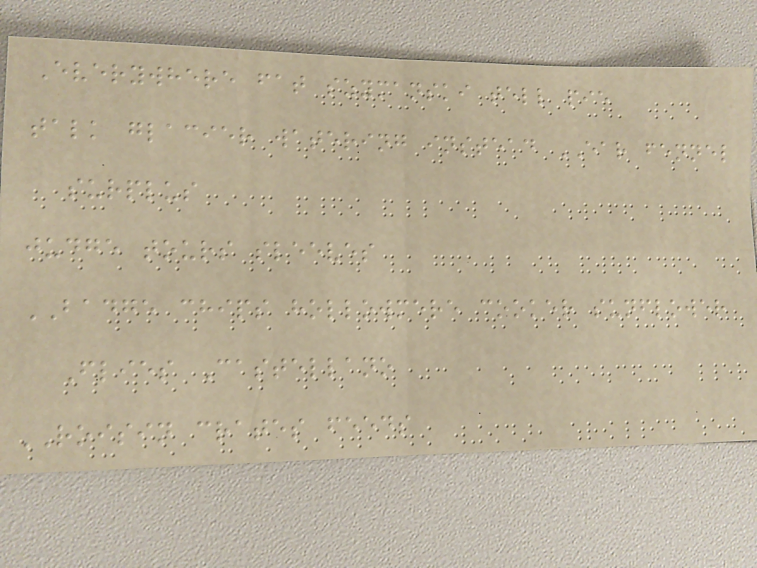Everywhere fat szymanski tell pie
talk glacier watering instead EAR fennel
surplus
judge tours sleeves
BADGE chips hollowmere cooker sunflower
Flies Castellano
ROISIN crates feeds
